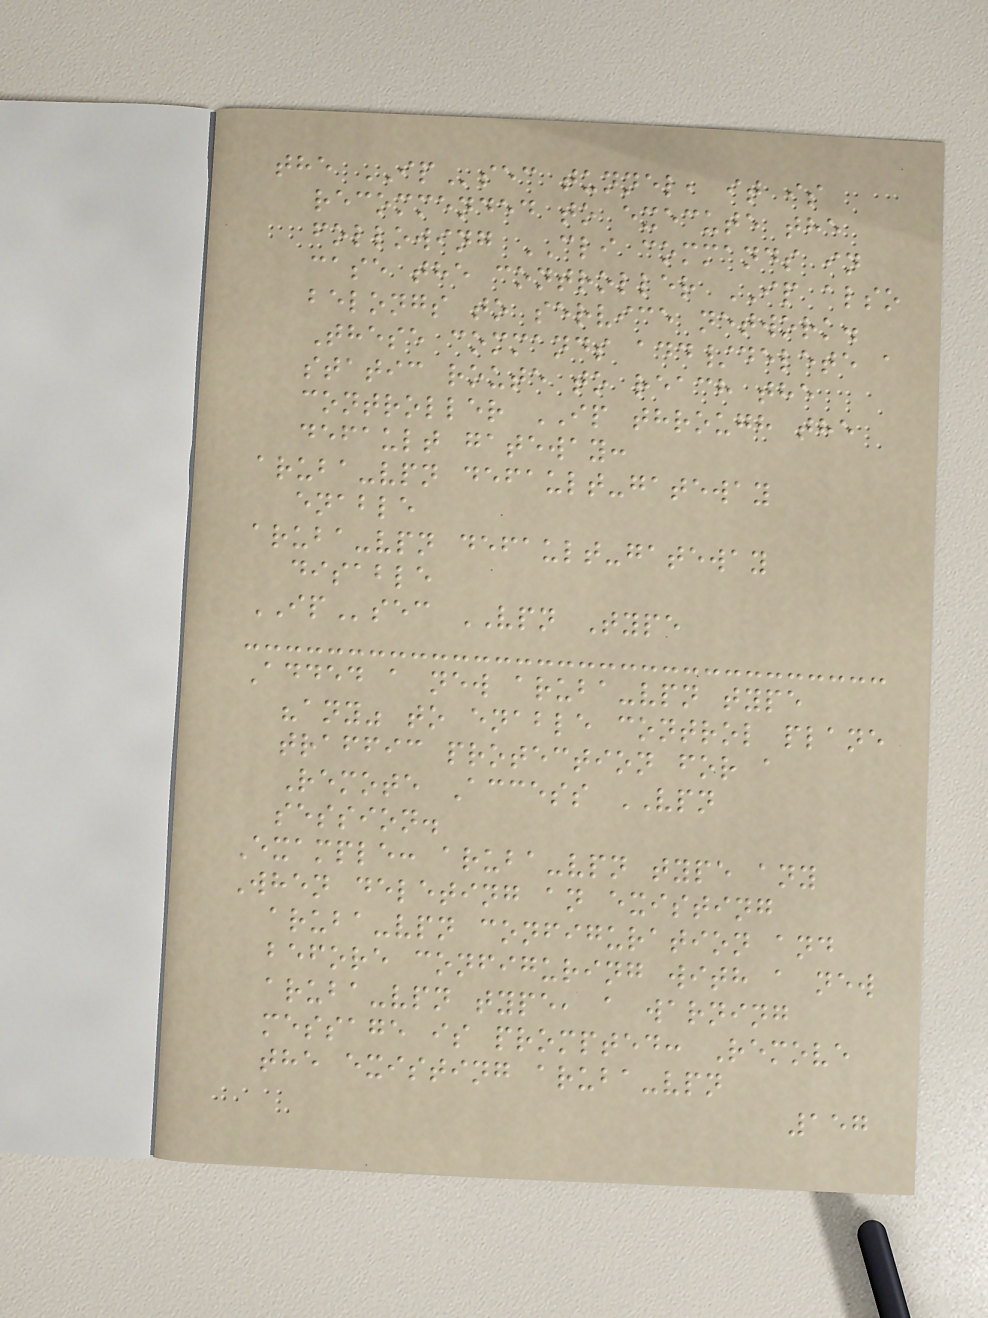the IPsec tunnel, it is
recommended to execute the
following CLI commands in
case the controller IP also
belongs to service network.
These commands add/delete a
static route to reach the
controller IP through the
default gateway:
aruba-vpn default-gateway
enable
aruba-vpn default-gateway
disable
IPsec VPN Type
Added a new aruba-vpn type
"any" to enable control plane
traffic protection for a
Remote Access VPN
session.
Example: aruba-vpn type any
When deleting an existing
aruba-vpn configuration and
before configuring with a new
aruba-vpn type, a warning
message is prompted: Remove
the existing aruba-vpn
157
